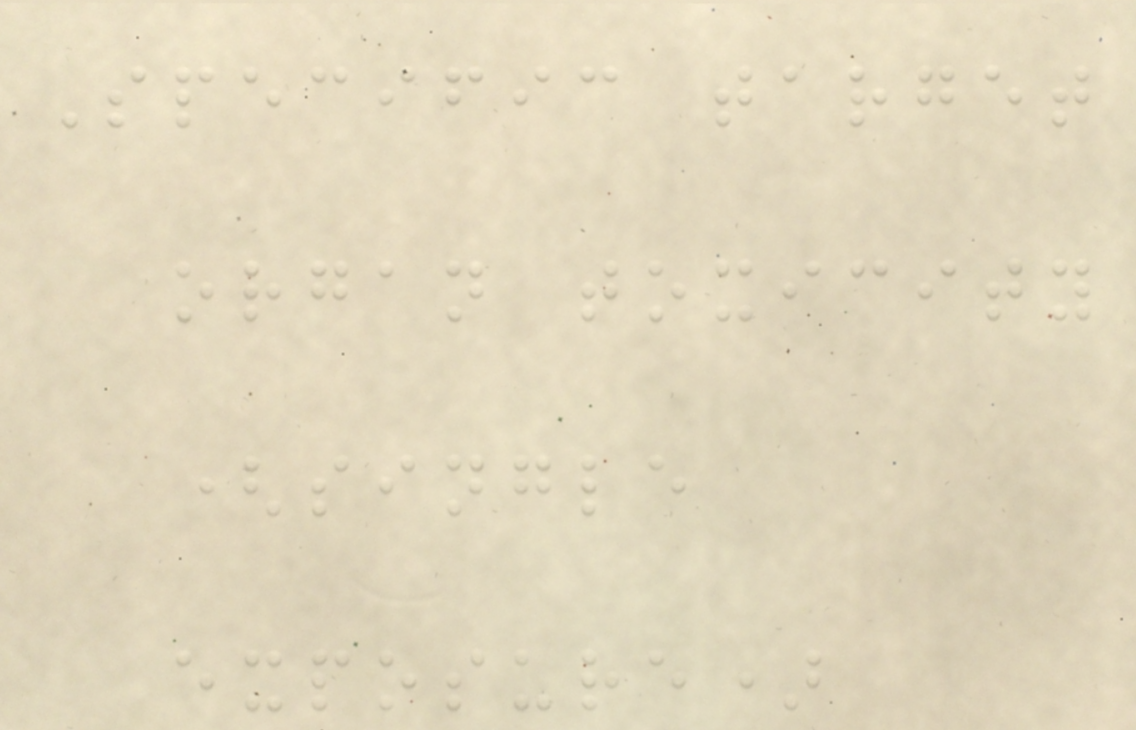Specific target
organ toxicity
(single
exposure)
